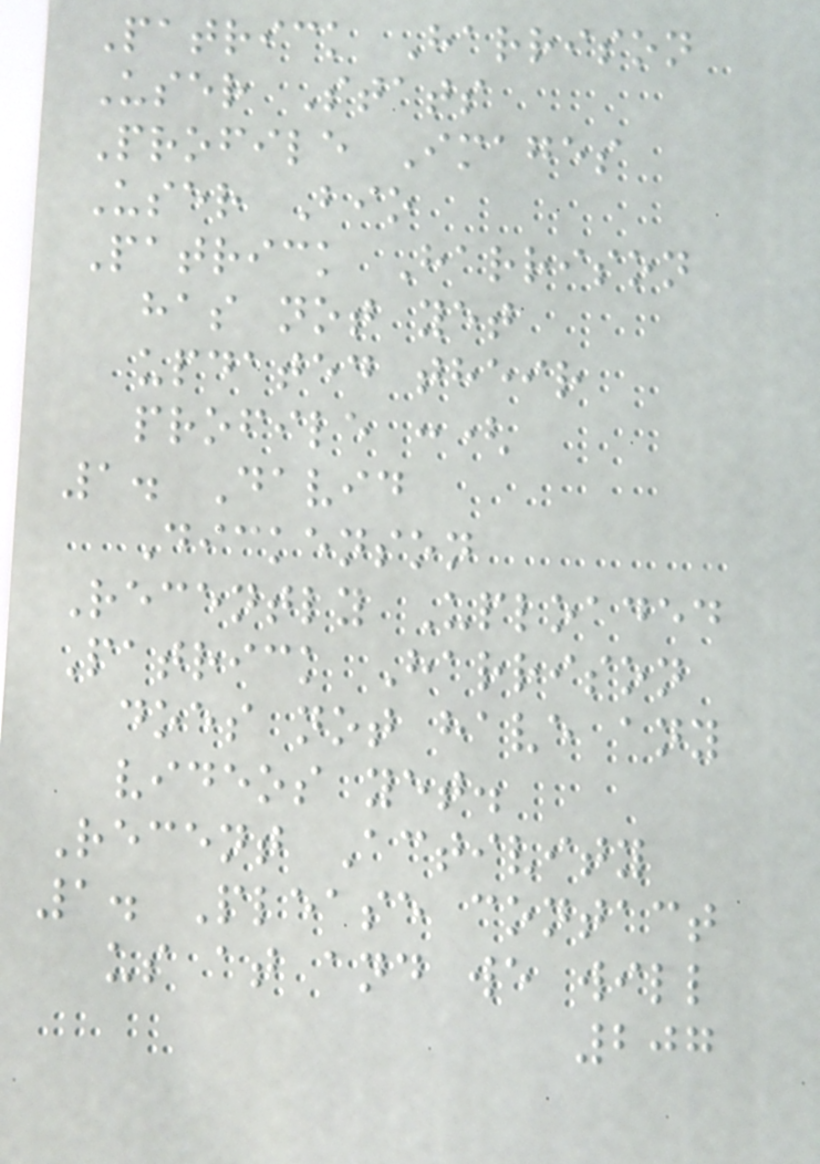Patrick Harrison
User Stats
Profile Images
User Bio
Patrick Harrison
has not yet
updated their
profile :(
1. David
Dickenson
Recently Uploaded
Patrick Harrison
does not have any
videos yet.
Recent Activity
1. Please contact
us at and we will
207
